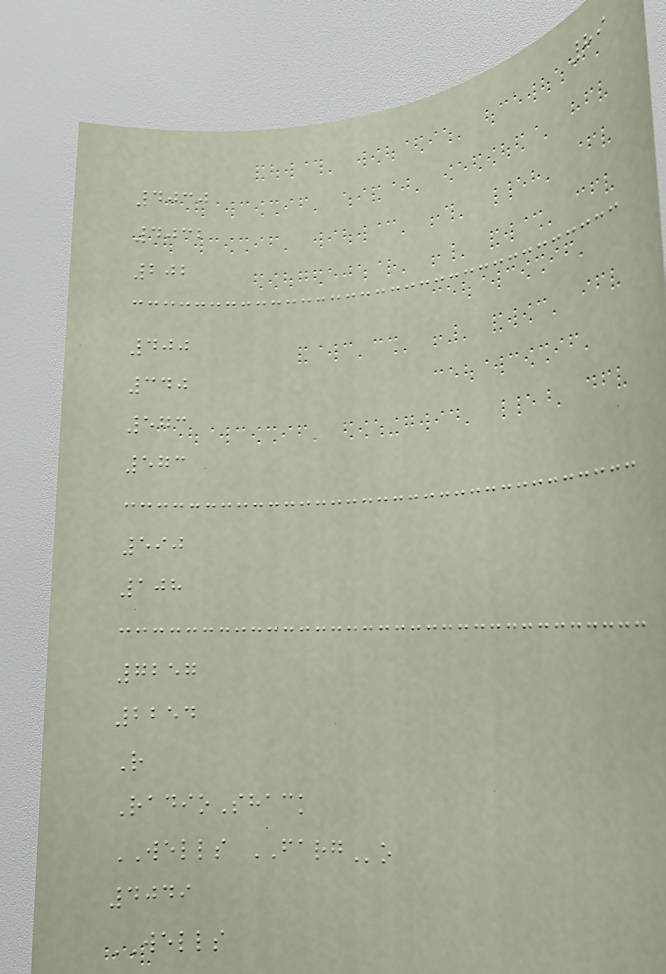89
4030
4032
202
400
340
573
573
590
108
7257
2254
R
RadioShack
WELLS FARGo
4049
WELLS
